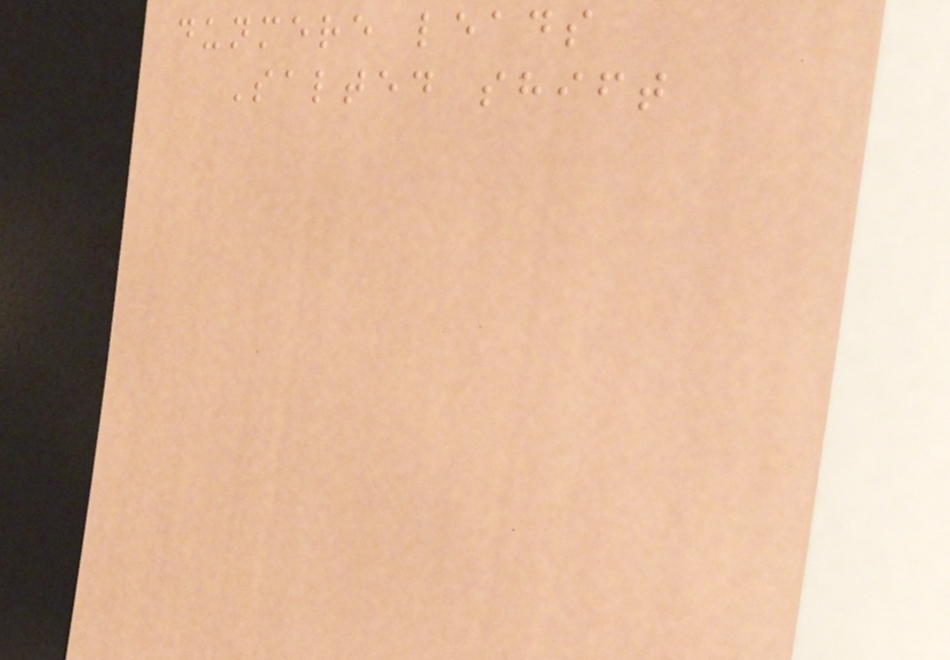dunmere leads
Salted shift
